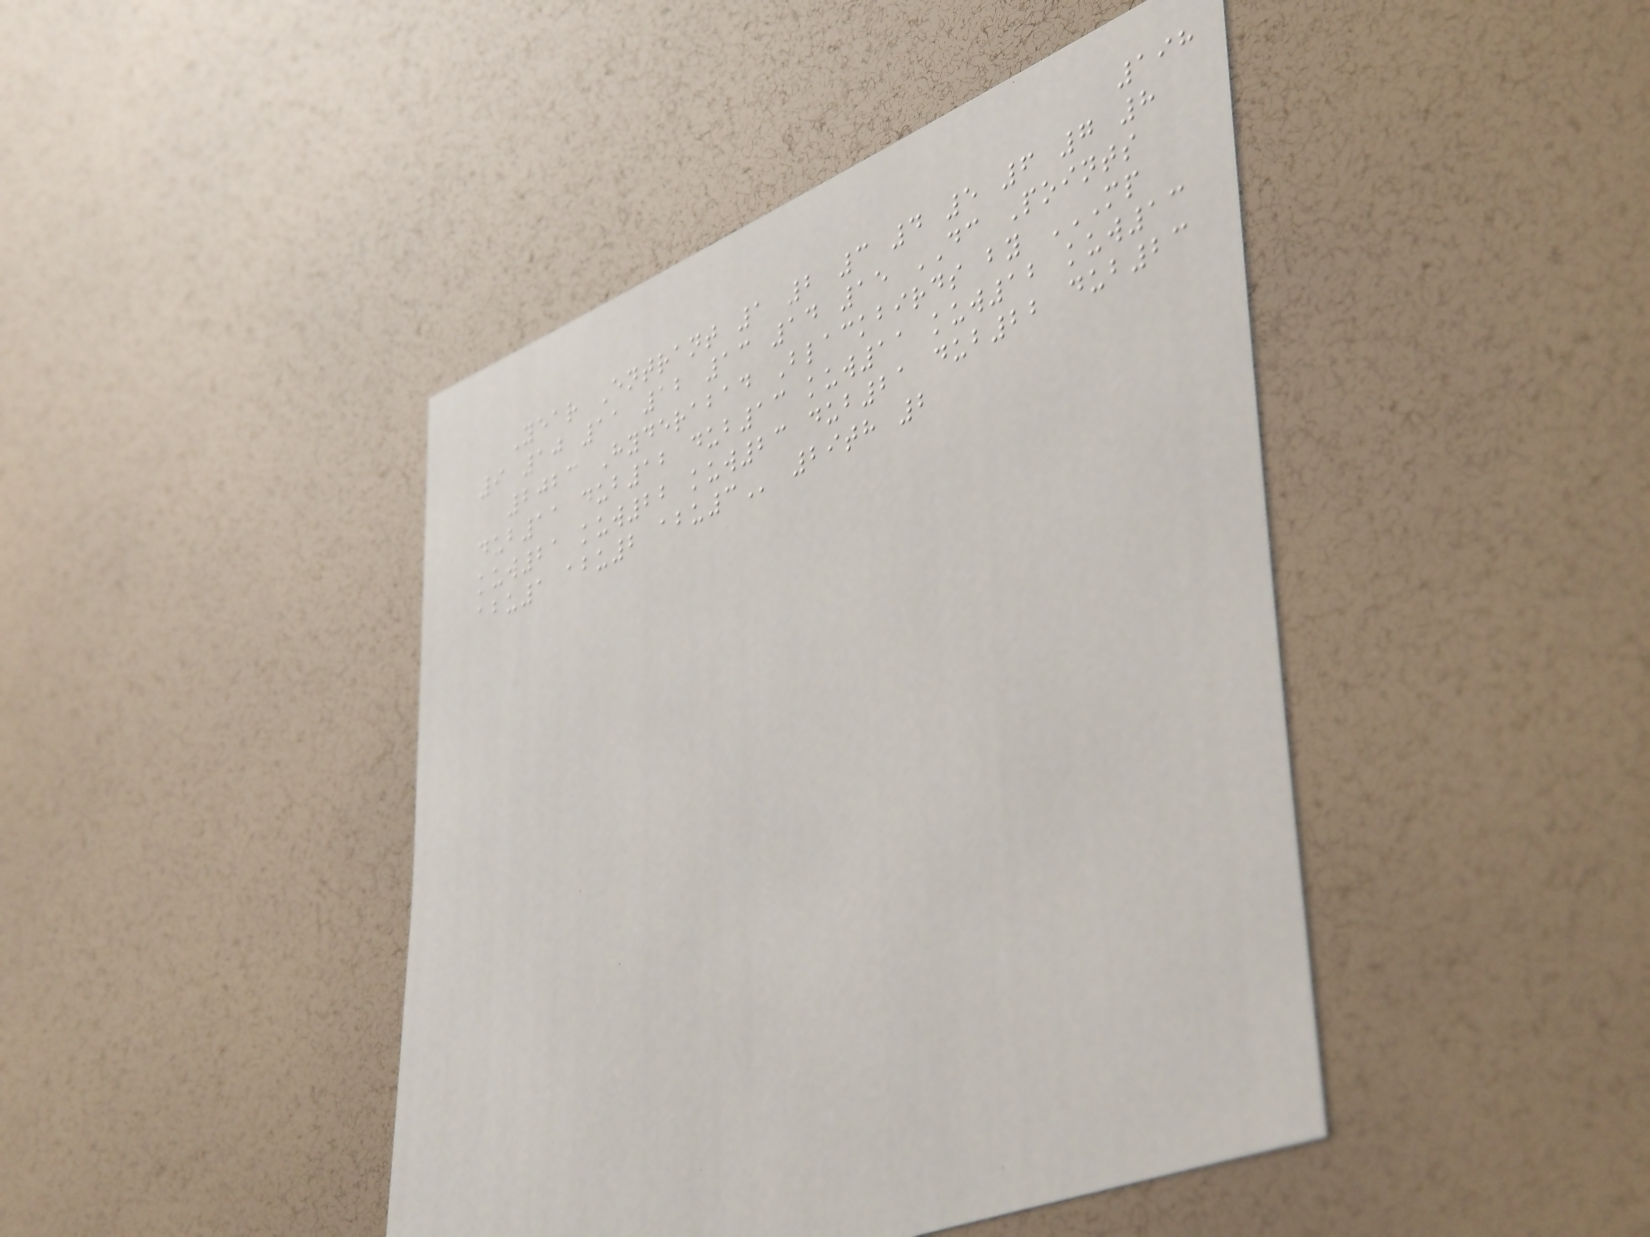198
Year Entrant 1 2 3 4 5 6 7 8
9 10 11 12 13 14 15 DC Points
2023 Hyderabad Blackbirds by MP
DUB11 DUB12 DUB13 KUW11 KUW12 KUW13
KUW21 KUW22 KUW23 DUB21 DUB22 DUB23
ABU1 ABU2 ABU3 29th 2
